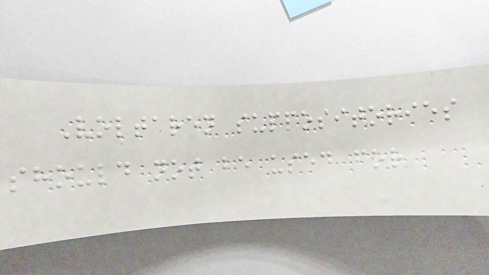Voltaren suppositories
should not be used for
